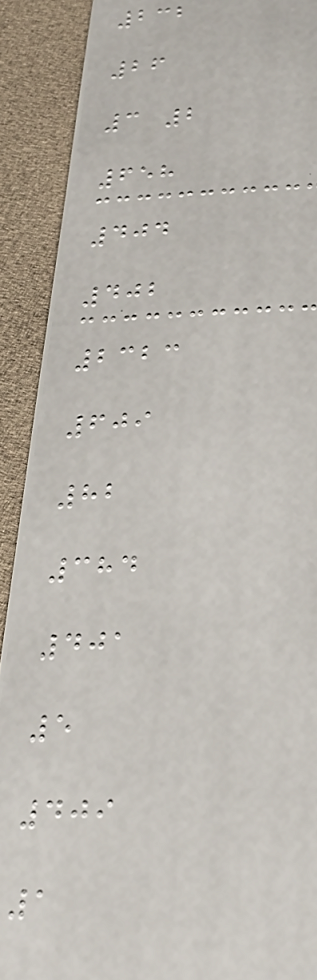232
26
3 2
658
404
402
2323
609
82
384
401
5
409
1
